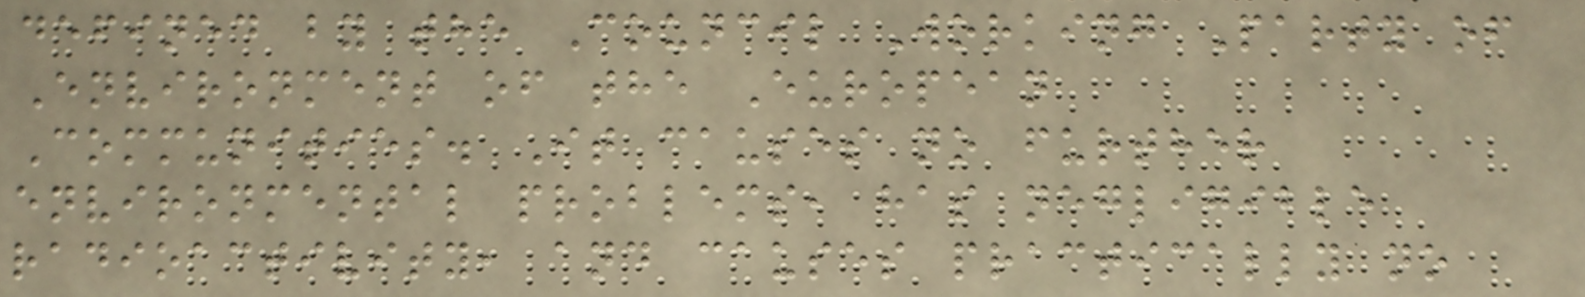defined by the Council Working Party of
Environment of the European
Communities. It causes no further
environmental problems, has negligible
radioactivity, and causes practically no
